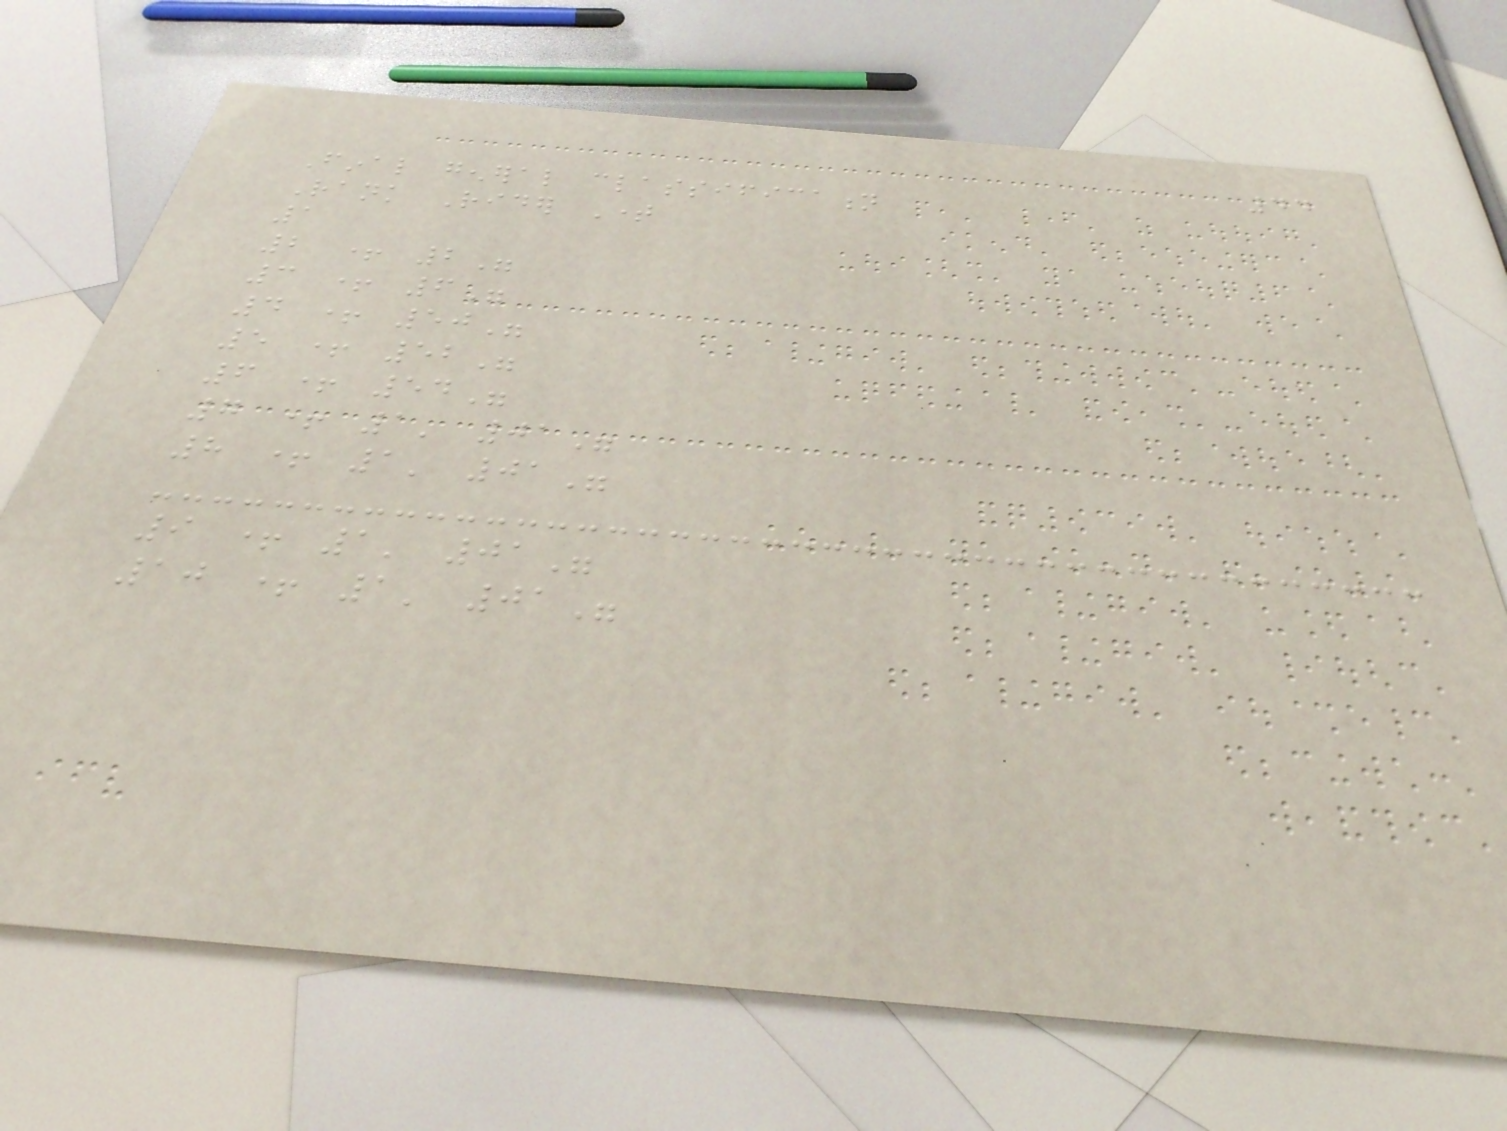44
Final general classification
Rank Rider Time
1
2 + 2"
3 + 6"
4 + 50"
5 + 52"
6 + 54"
7 + 1' 01"
8 + 1' 01"
9 + 1' 01"
10 + 1' 01"
